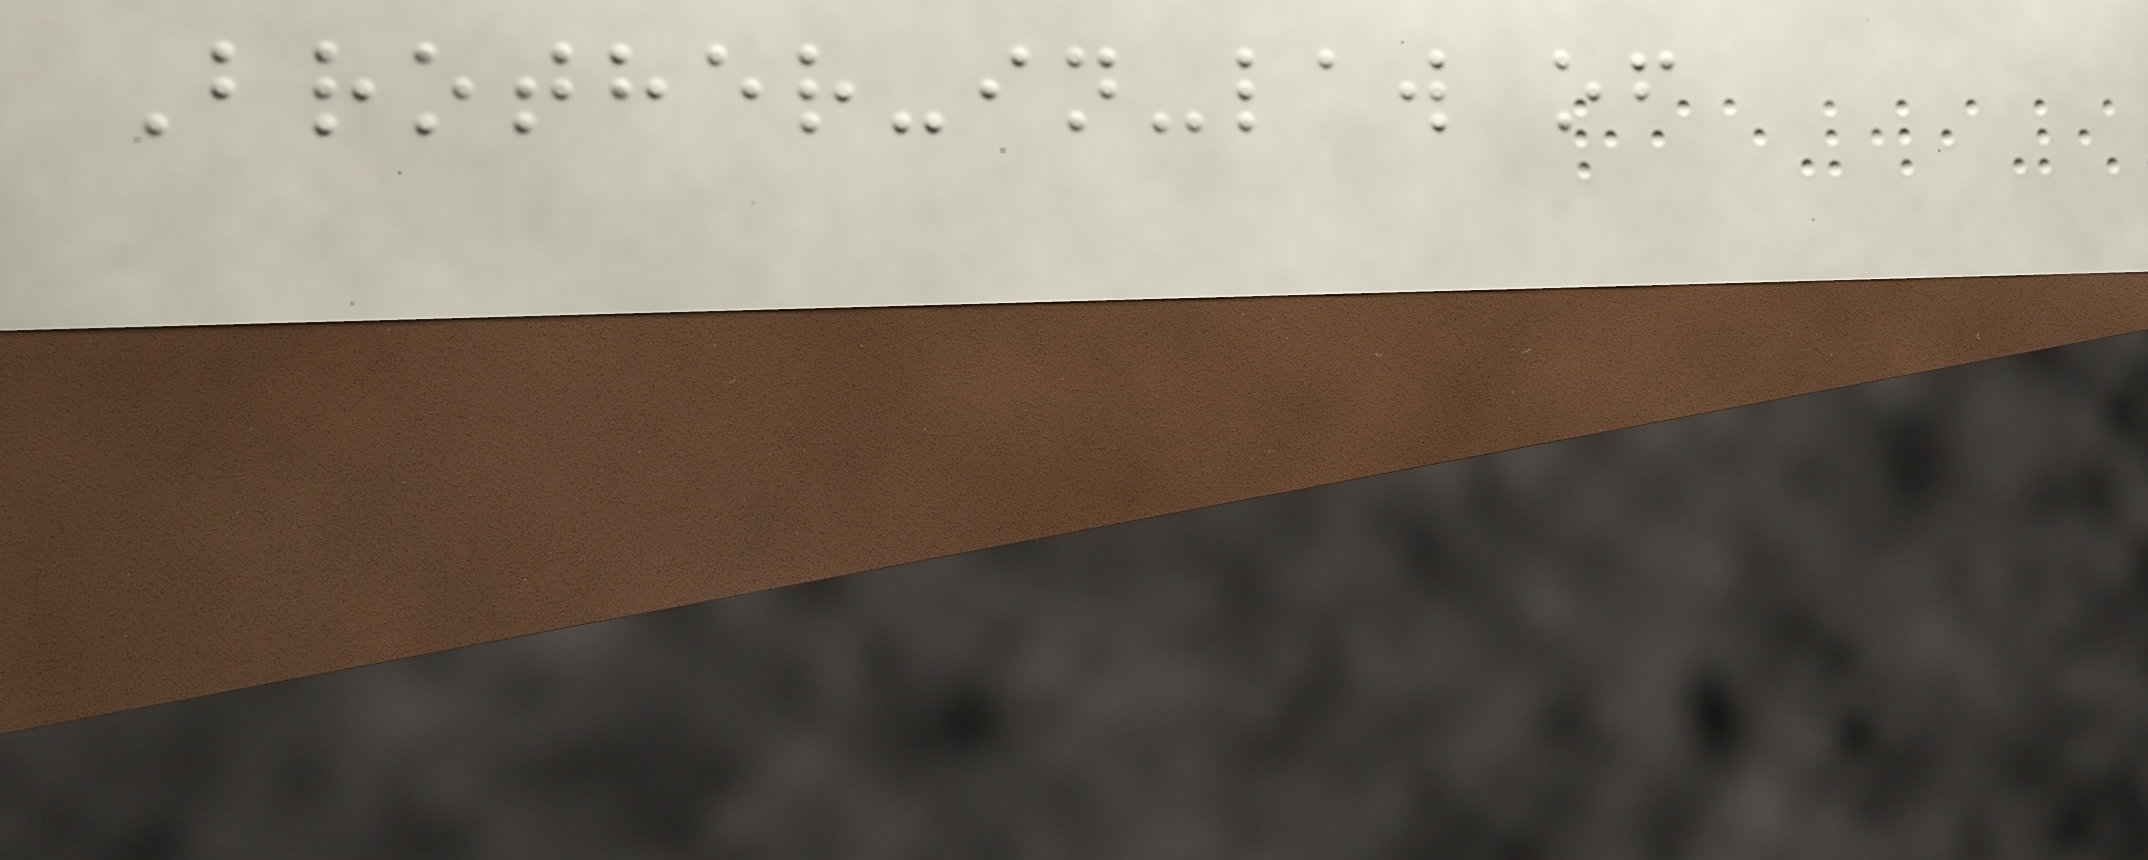Brother-in-law of
